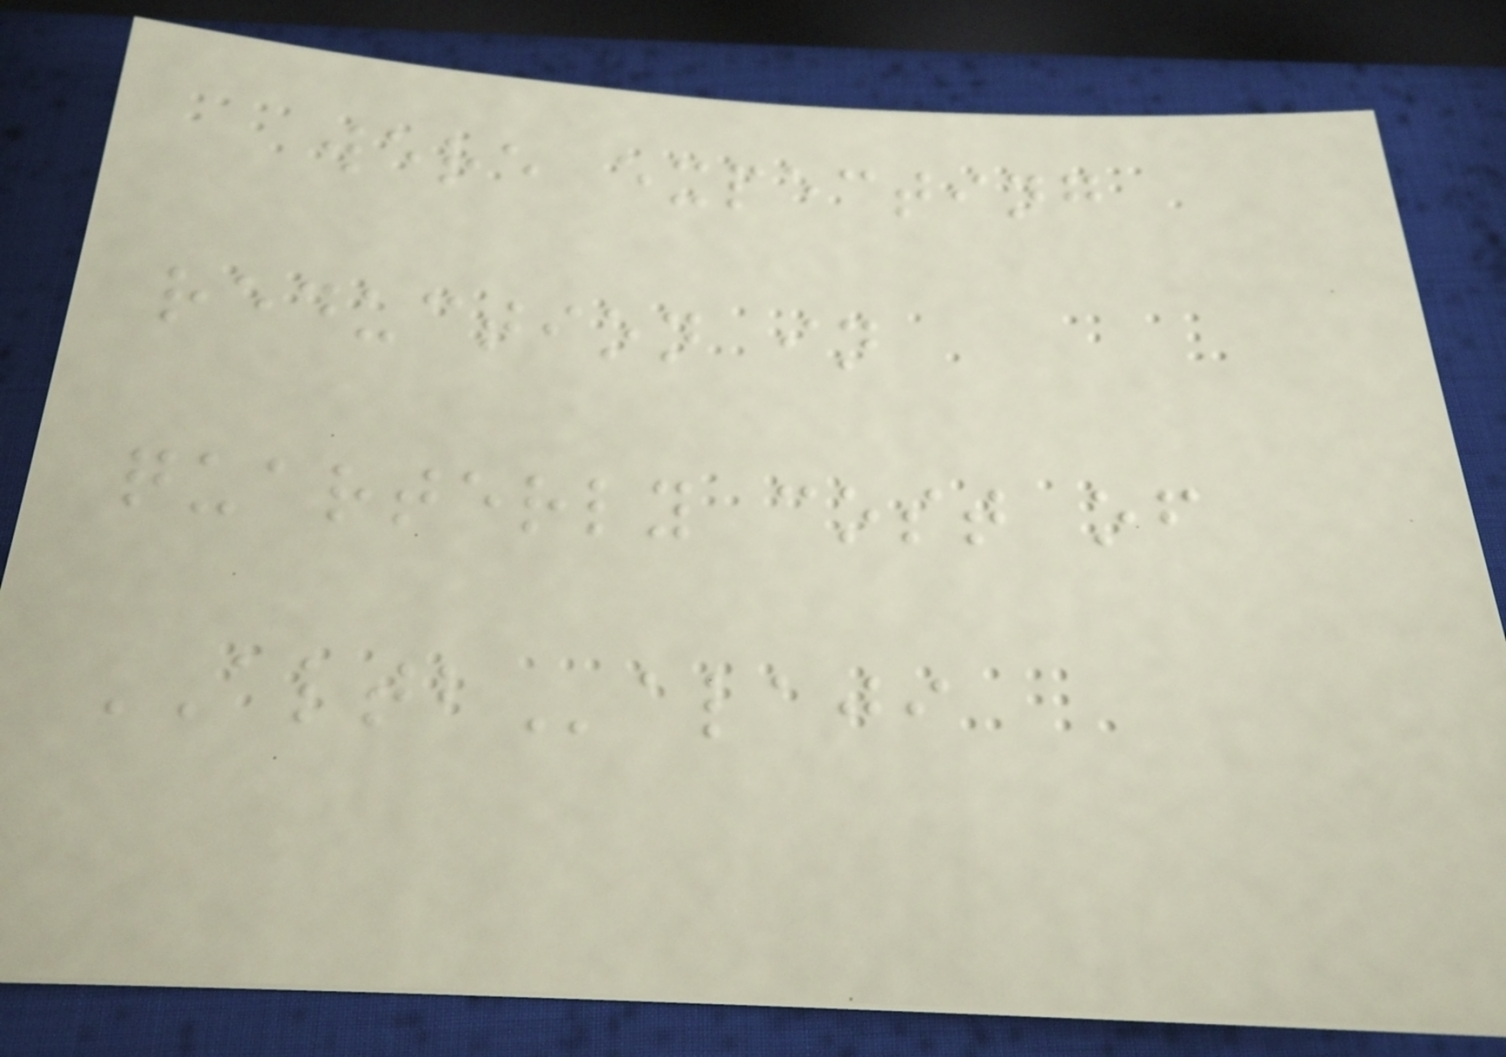were expecting
reduction in
quarterly cost of
ALTBalaji
